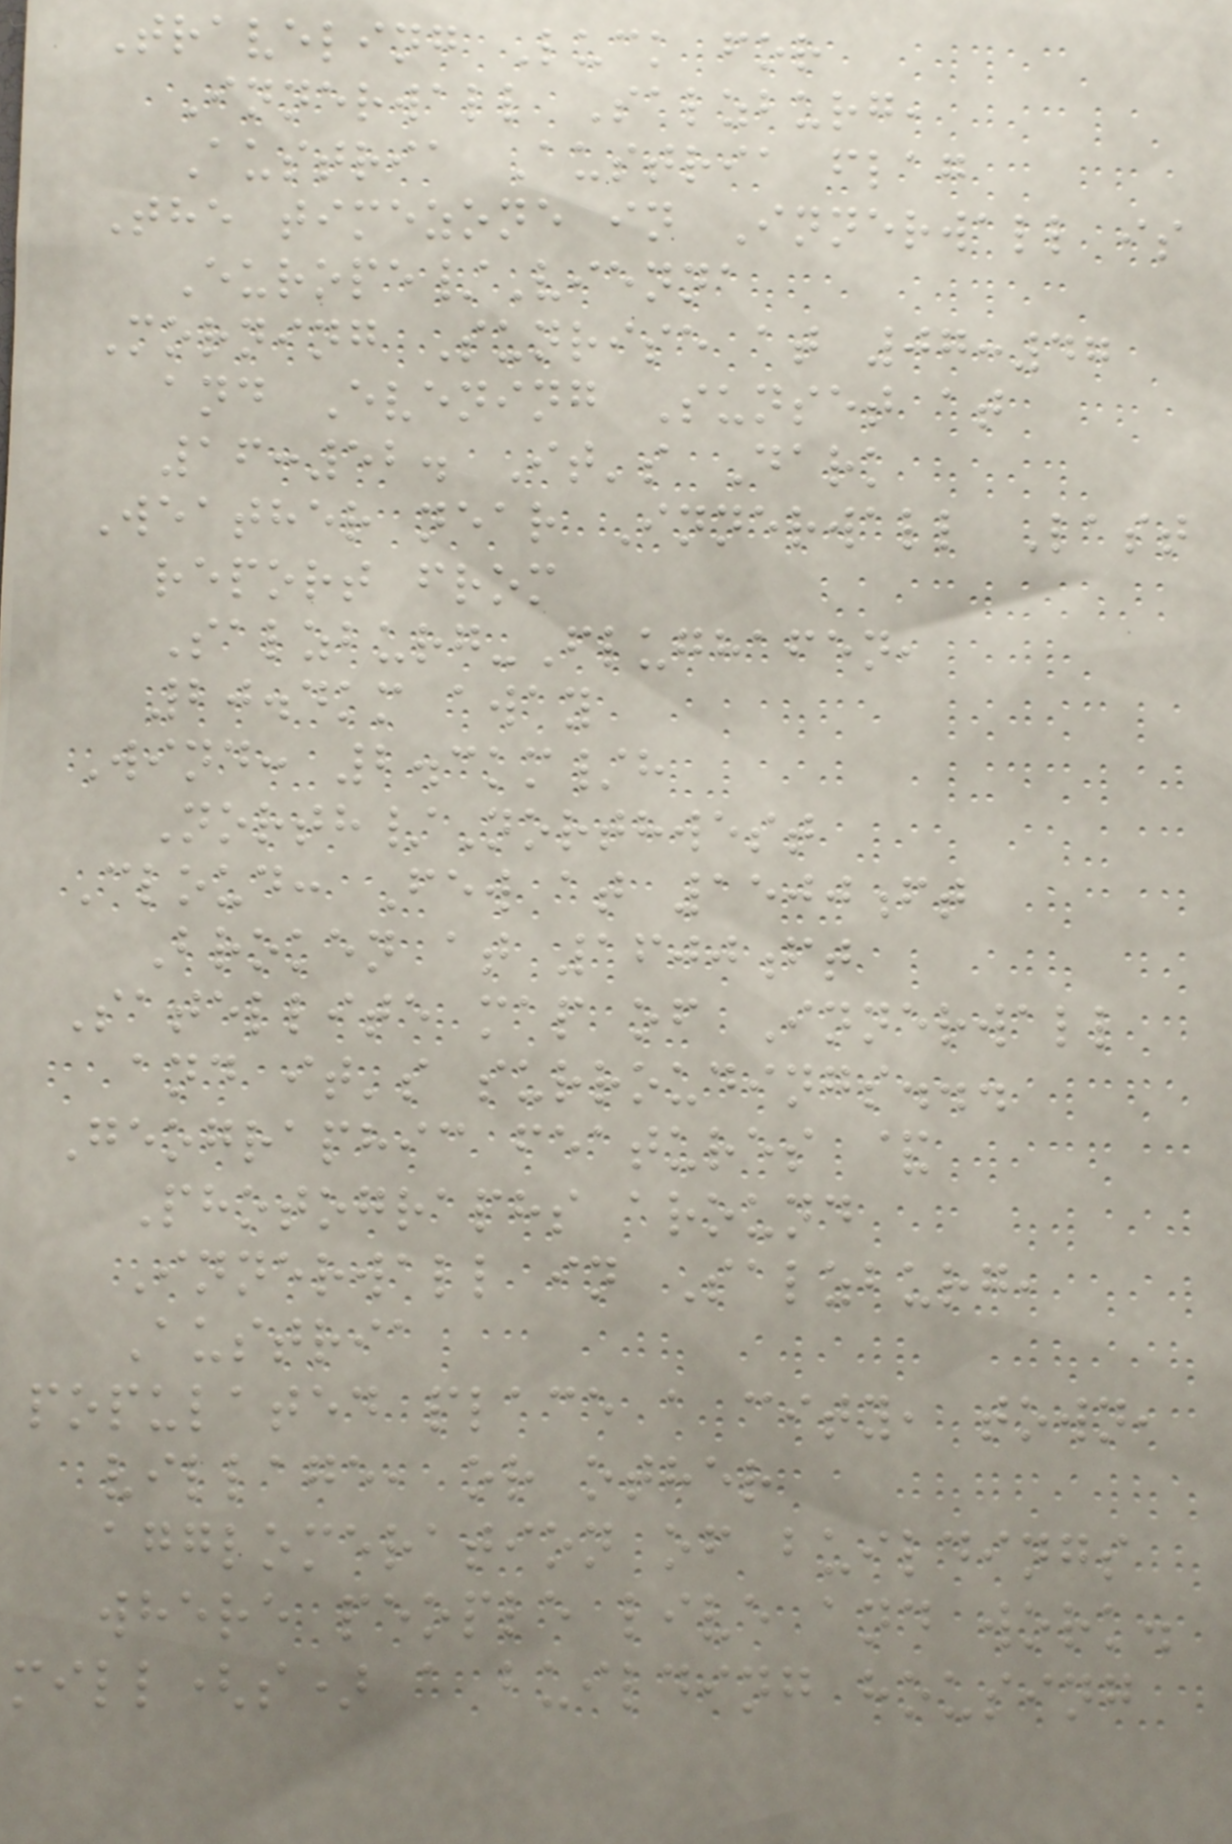Traveling Luck for
Innerwall Salzburg,
Austria Austria flag
The timezone in Innerwall is
Europe/Vienna
Morning Sunrise at 07:47
and Evening Sunset at
16:52. It's Dark
Weather near Innerwall Last
report from
Salzburg-Flughafen,
20.4km away
Wind: 2.3km/h
North/Northwest
Cloud: Few at 1500ft
Broken at 1600ft
Satellite map of Innerwall
and it's surroudings...
Geographic features &
Photographs around
Innerwall in Salzburg,
Austria
populated place a city, town,
village, or other
agglomeration of buildings
where people live and work.
mill(s) a building housing
